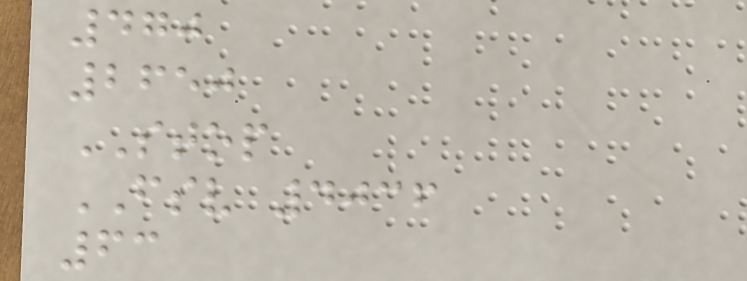470
2650
STOP
FSV 4036
63
